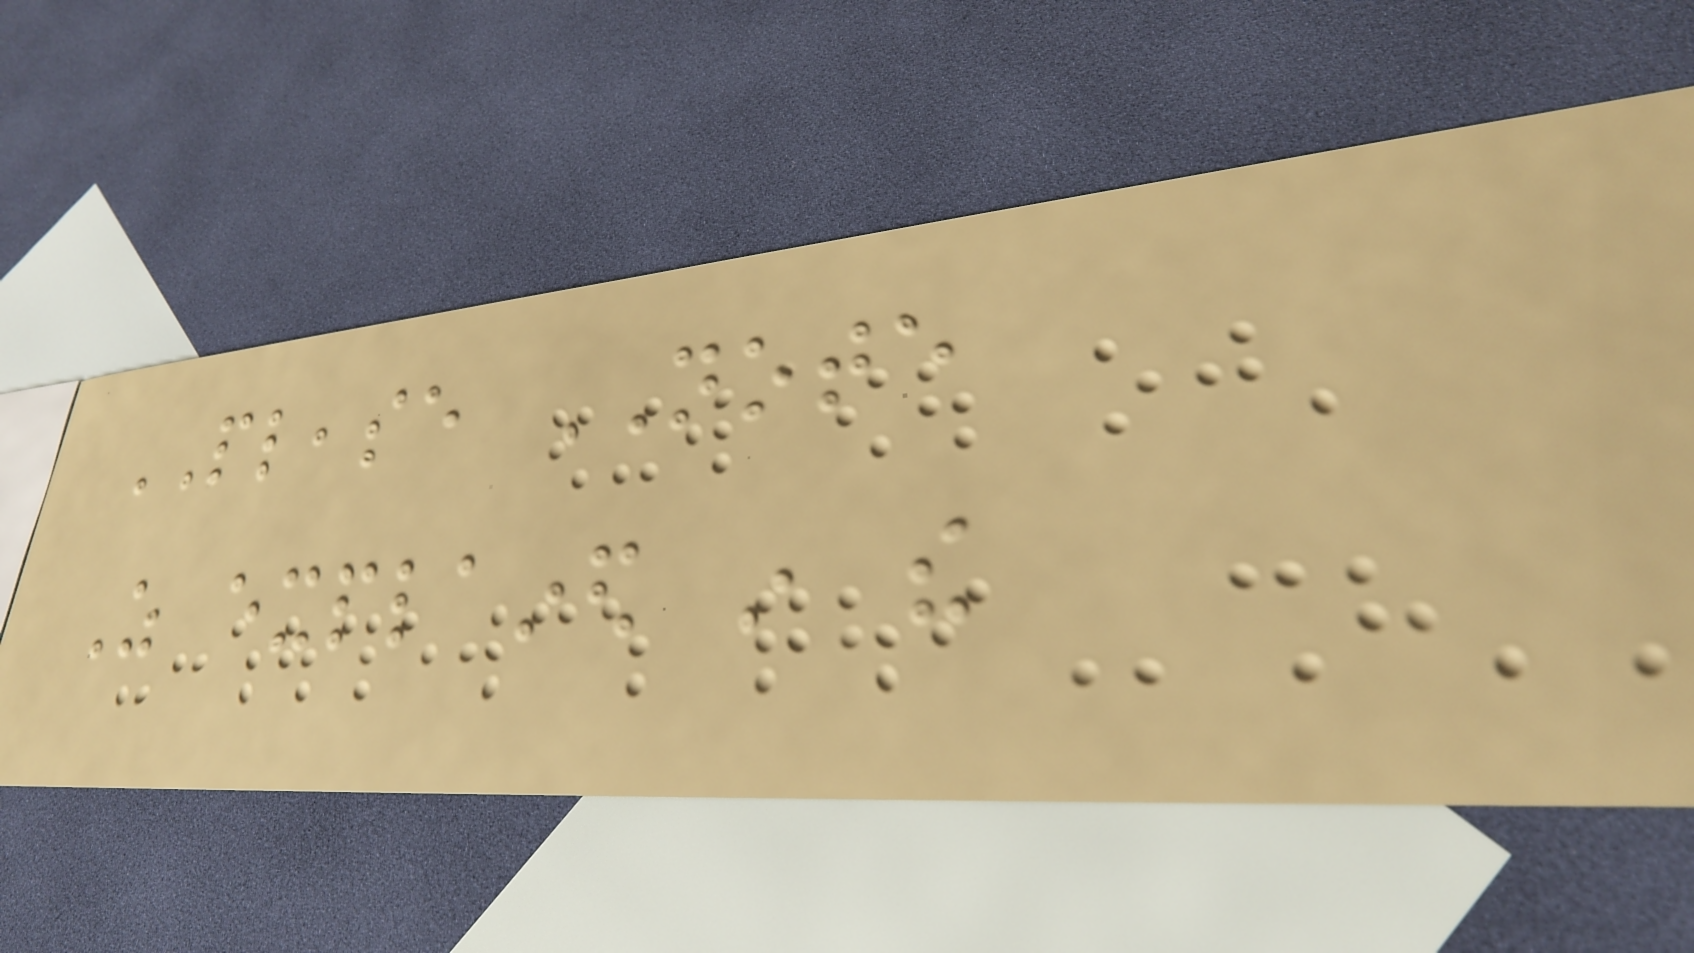PLEASE NOTE
As explained in the
